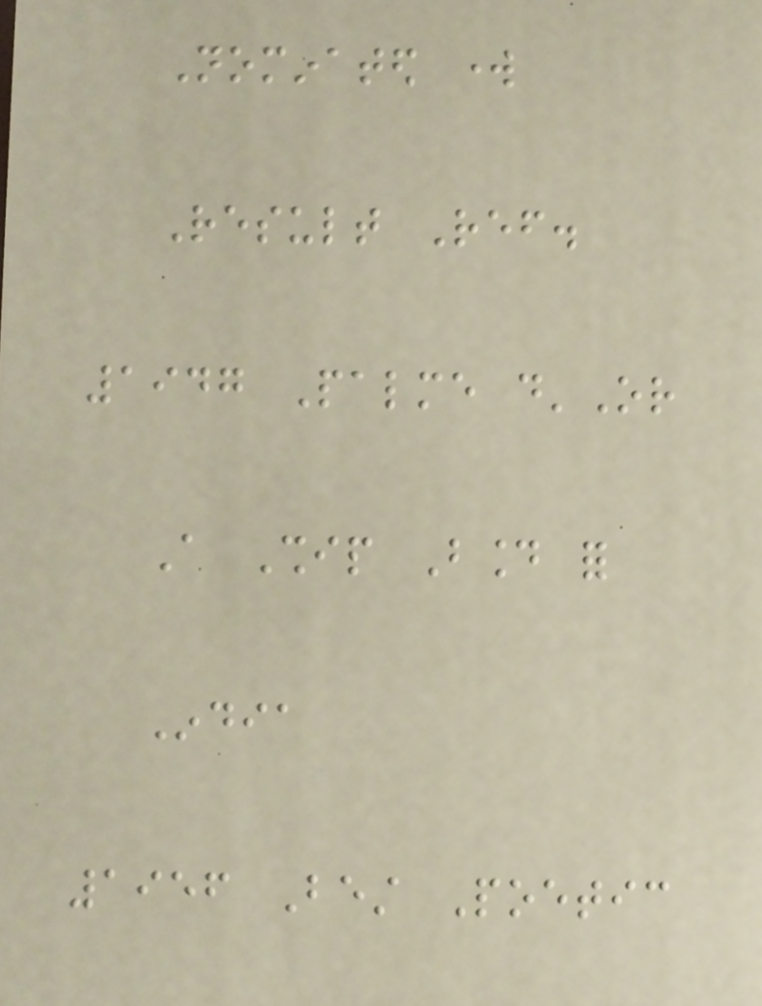Nominated work
Result Ref.
1947 Palme d'Or
A Ship Bound for
India
1956 Best Poetic
